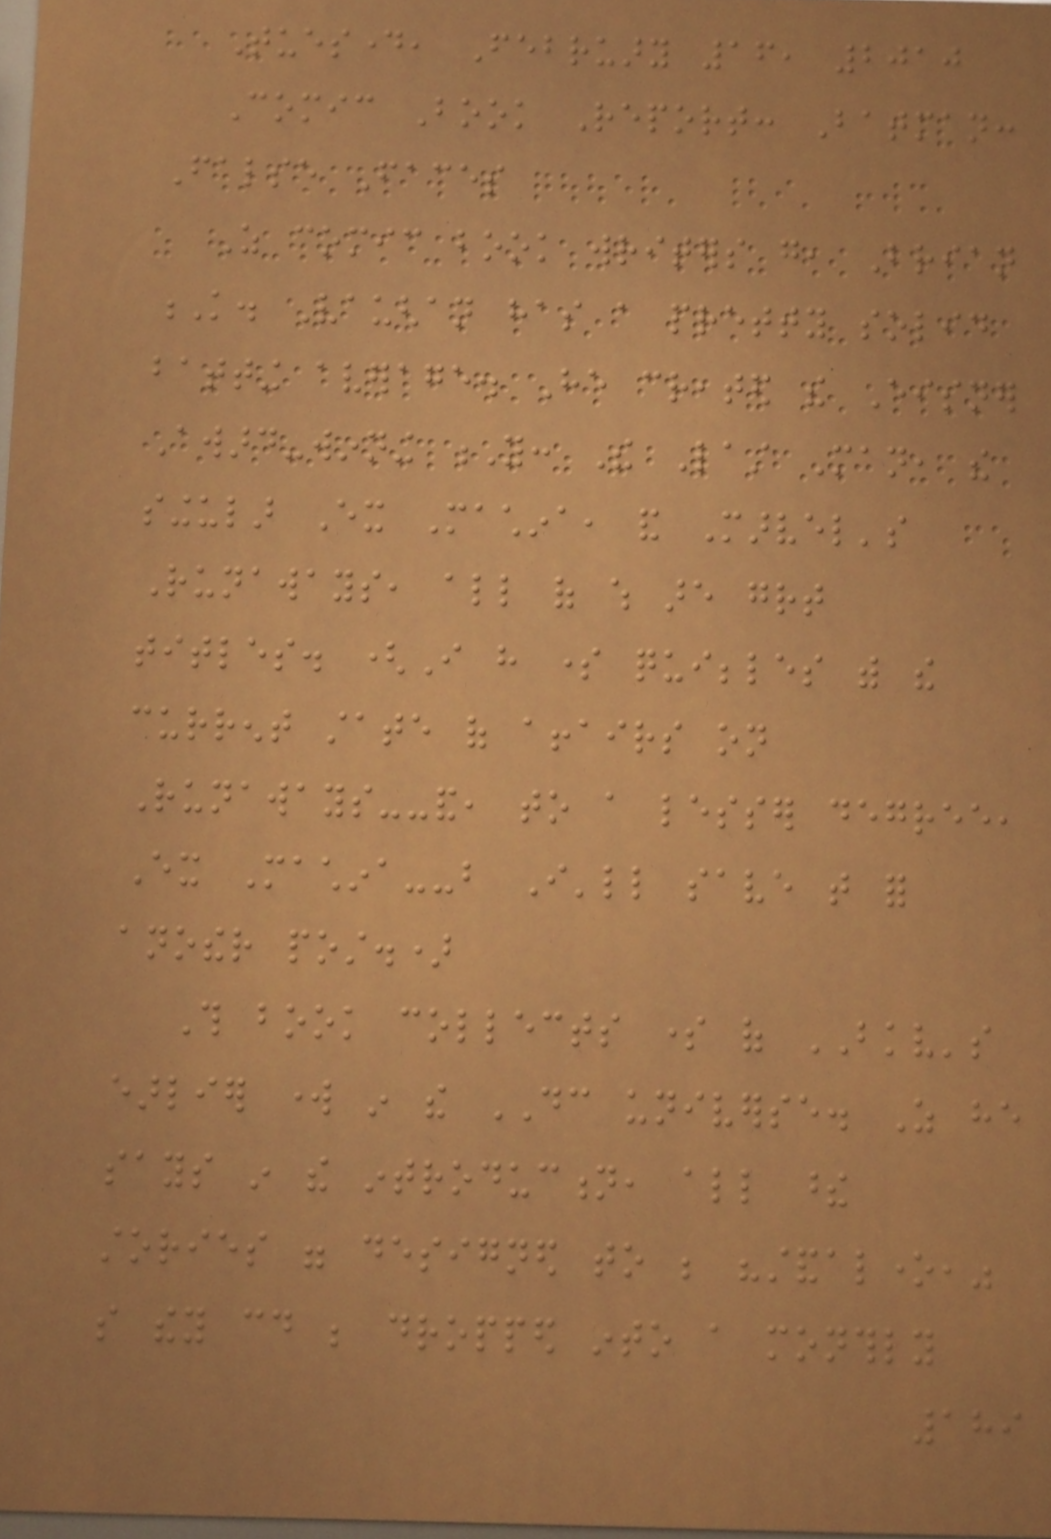Tuesday, February 16, 2010
Comic Book Report: Batman:
False Faces
As comic book writers go, Brian
K. Vaughan has a pretty solid
batting average. He created the Eisner
Award-winning Y: The Last Man, the
singular Ex Machina, and Marvel's
Runaways, all of which are great
titles. (I have some quibbles with the
current state of affairs on
Runaways--and, to a lesser degree,
Ex Machina--but I'll save that for
another post.)
This book collects some of BKV's
earlier work in the DC universe. As he
says in the introduction, all these
stories were designed to be "standalone,"
so they could be dropped into a monthly
189
